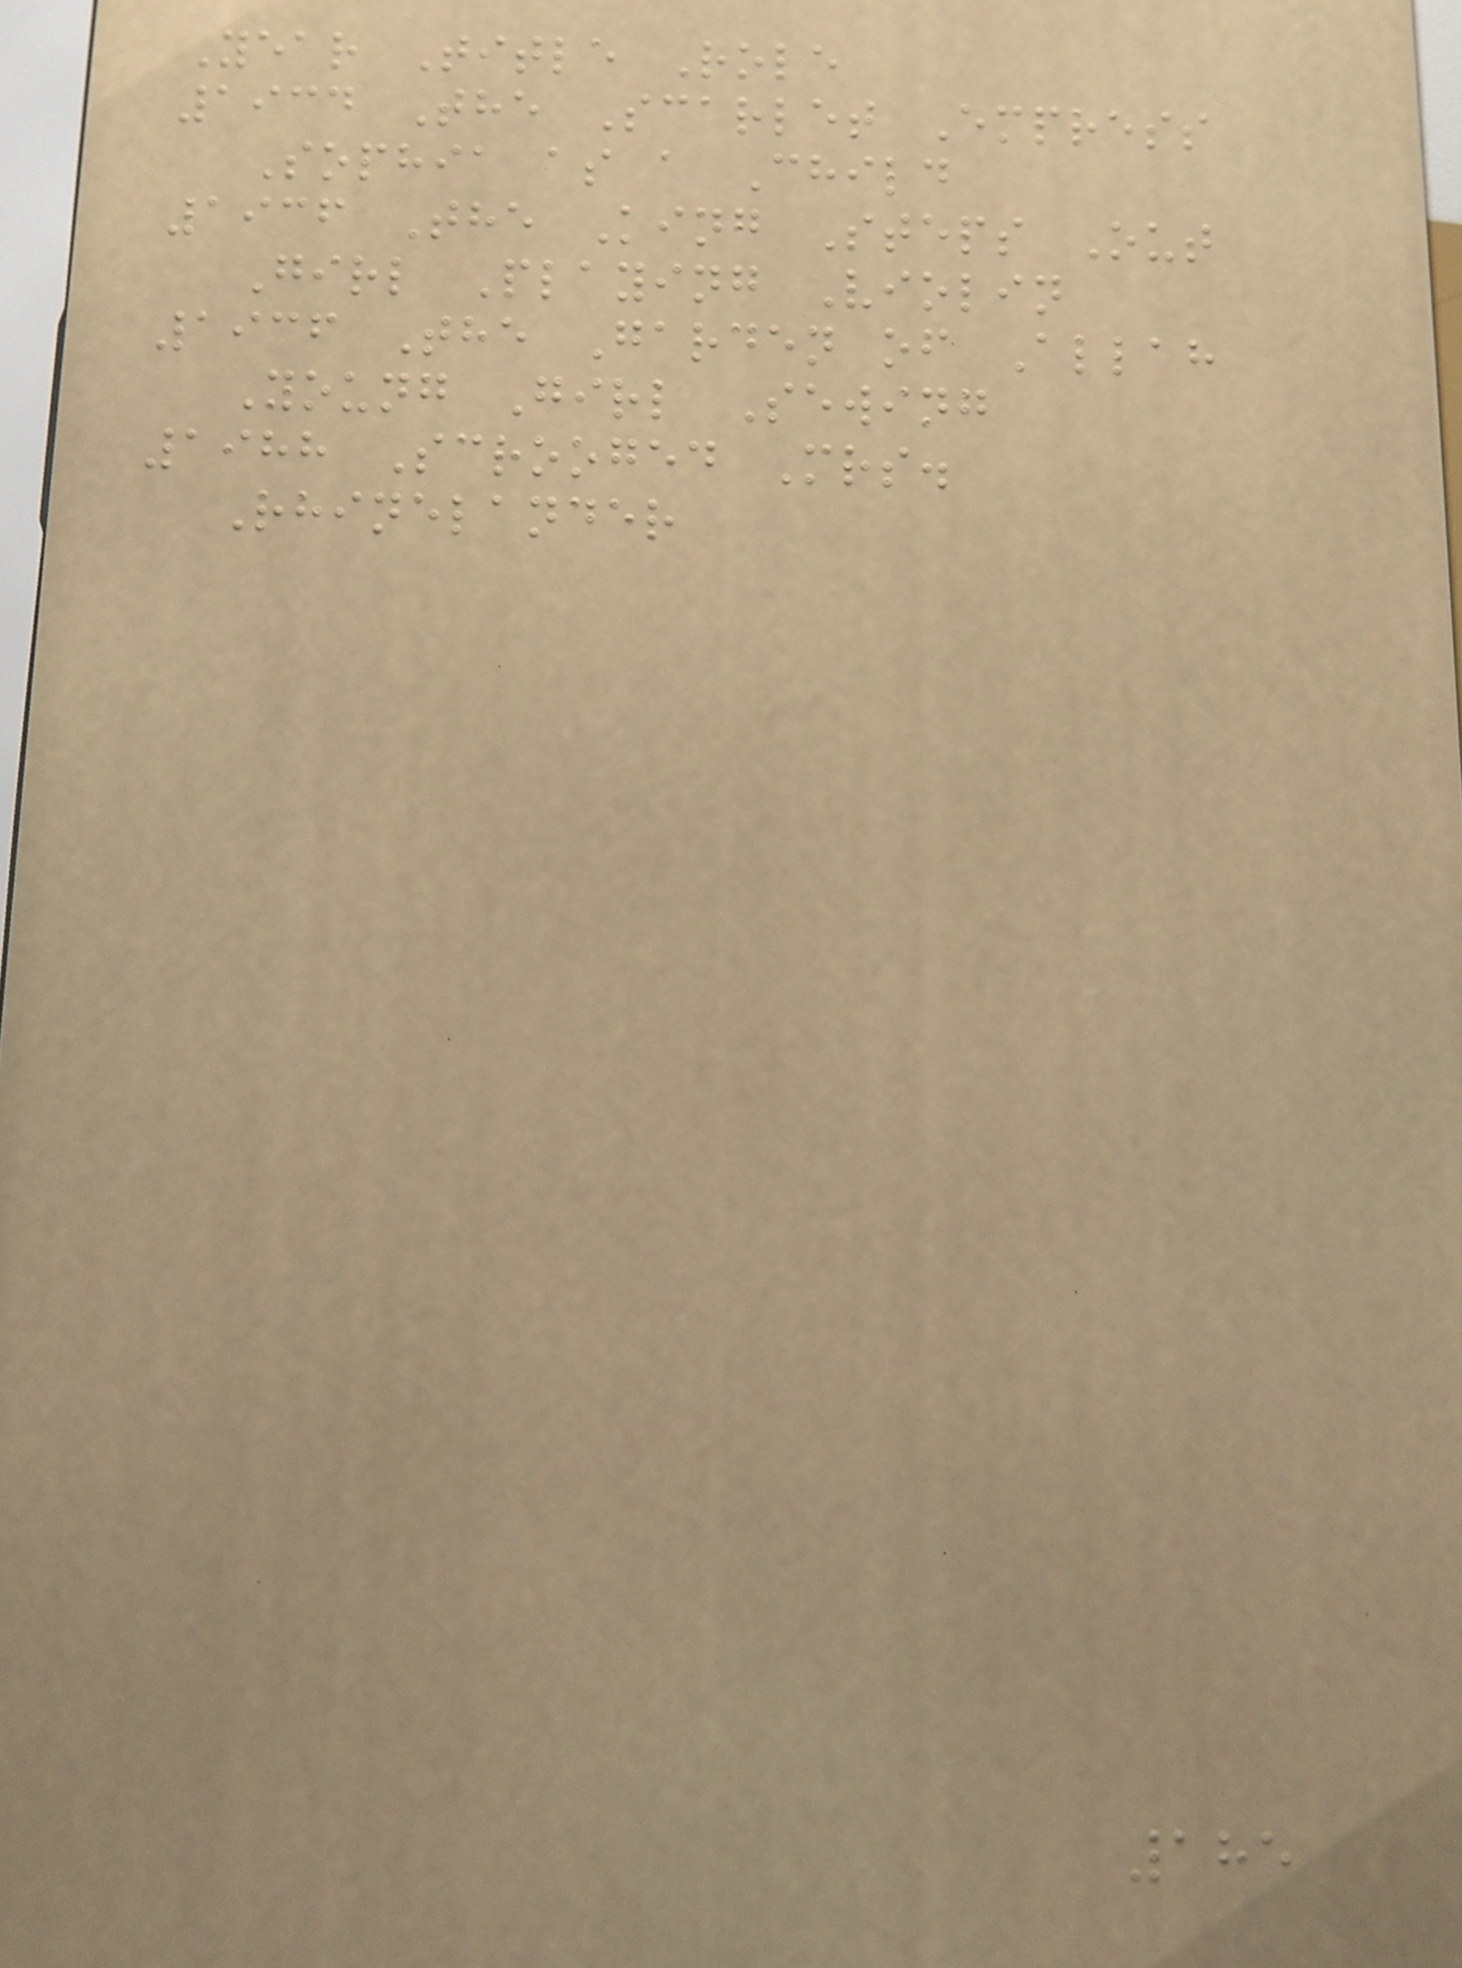Year Title Role
1934 The Scarlet Empress
Sophia as a Child
1936 The King Steps Out
Girl Playing Violin
1936 The Garden of Allah
Young Girl Sewing
1988 Scrooged Mrs.
Rhinelander
185
